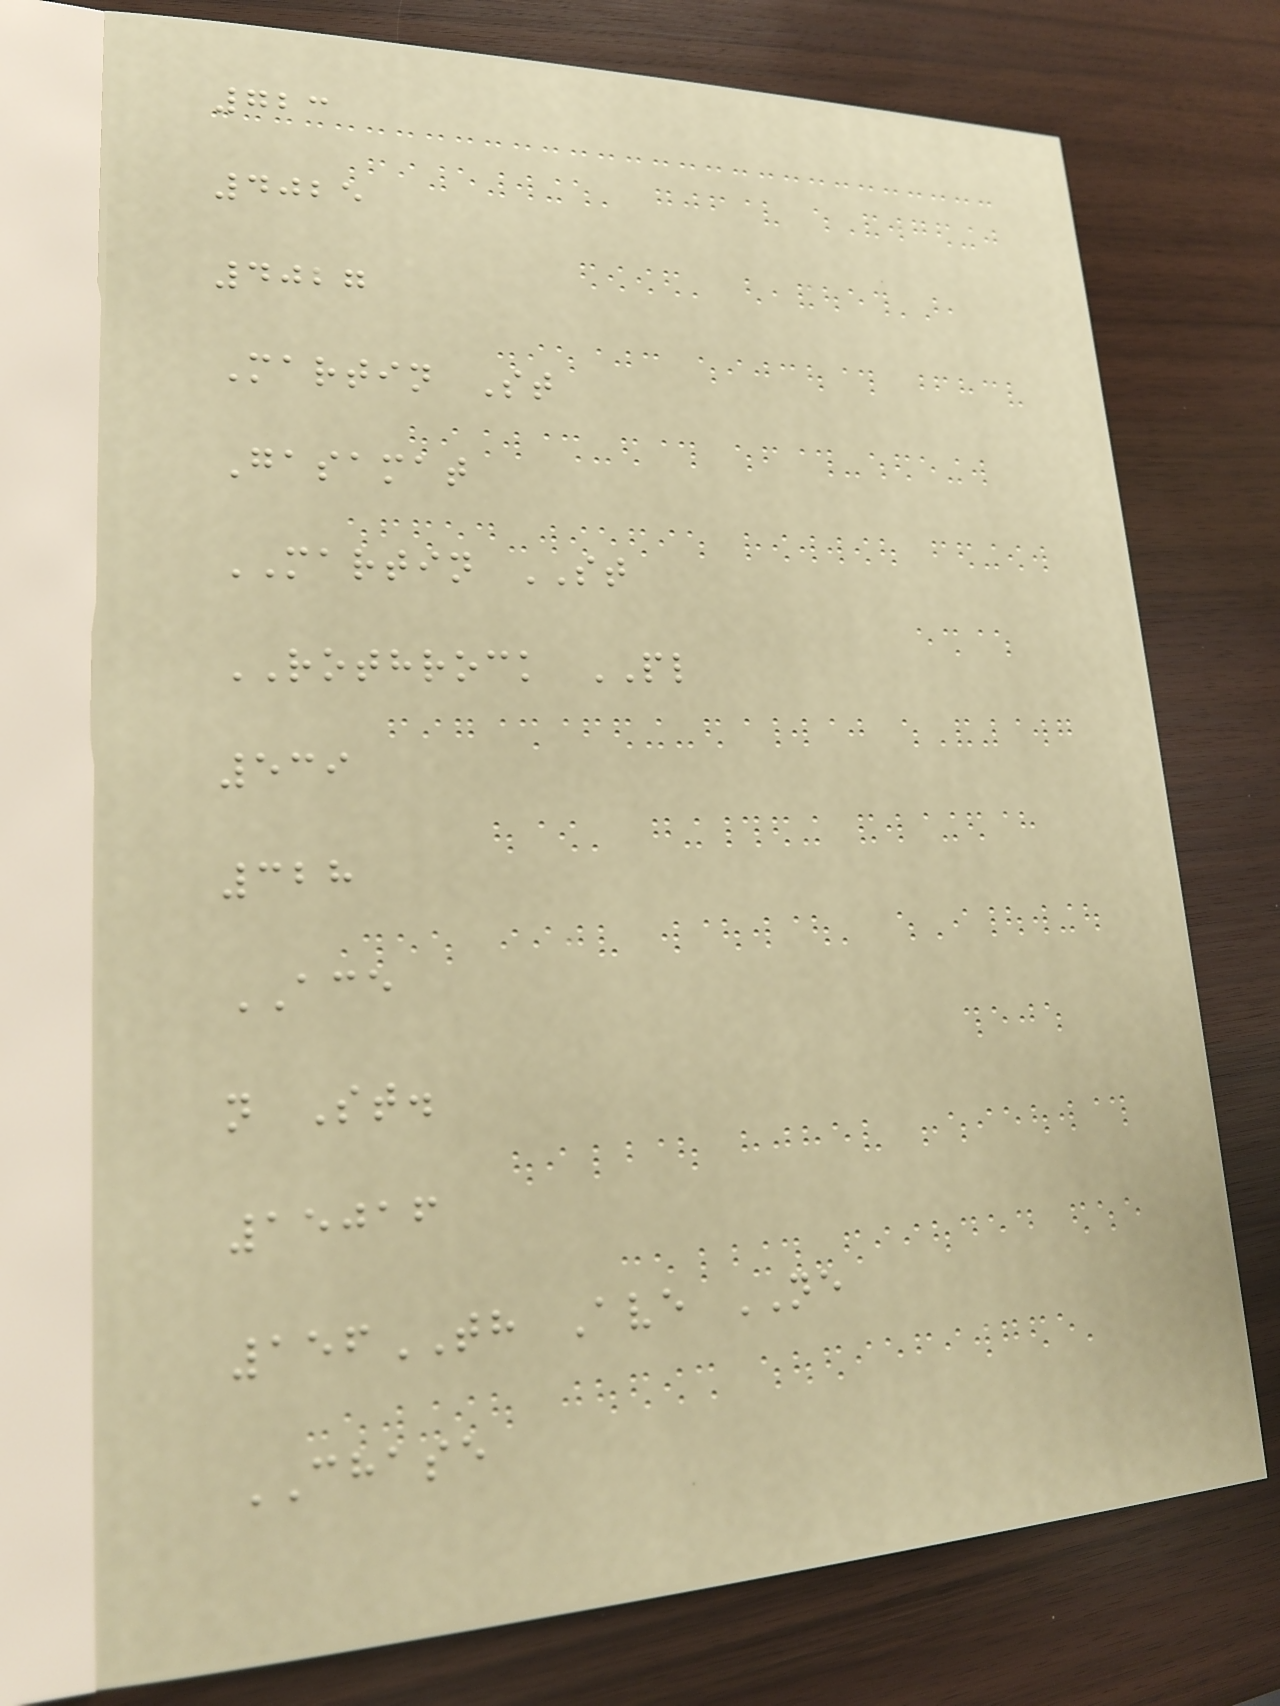723
4025
4027
Martin St
Gasamat
MARTIN ST
ROTHROCK PL
539
328
ACE
n St.
15016
156TH Ave NE
CHASE
